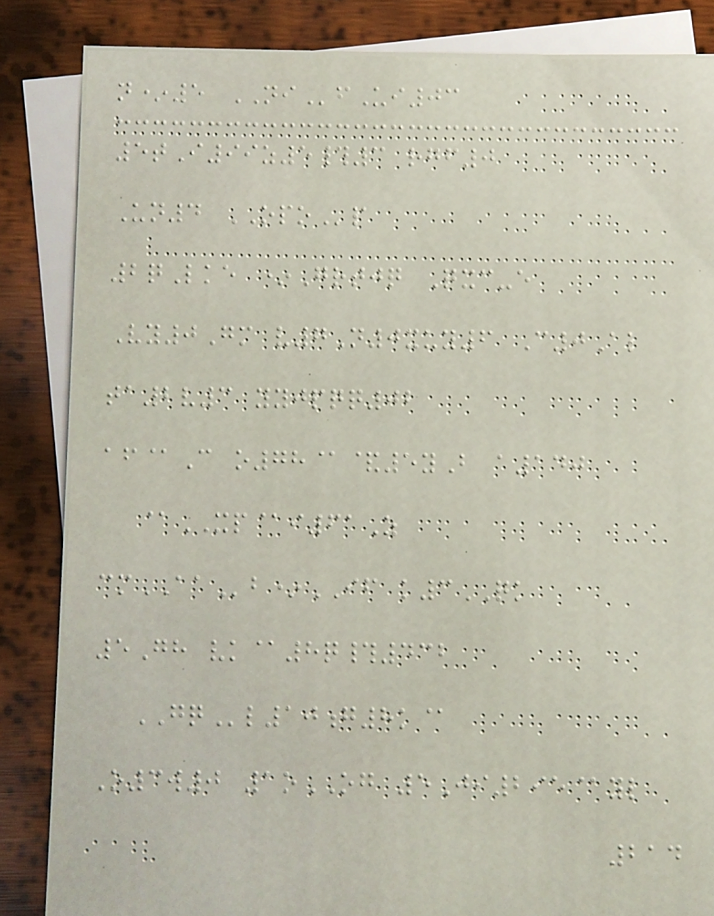n*5 NIfUi03
5tI99z5#3 rgf0
Un4 OPOp
2qLke *Grtjq Qxc-e
Vy0Gm v7N0xuy6 C0Al
ta2v3 yyjpqq02
af@C o78@&5yB a140
@XP@i61Z
cmAAb*IF k3QK
5Gh vk@8q#432
GQl10g8k@
O3w0 1oOG 5Ji295@yl
214
